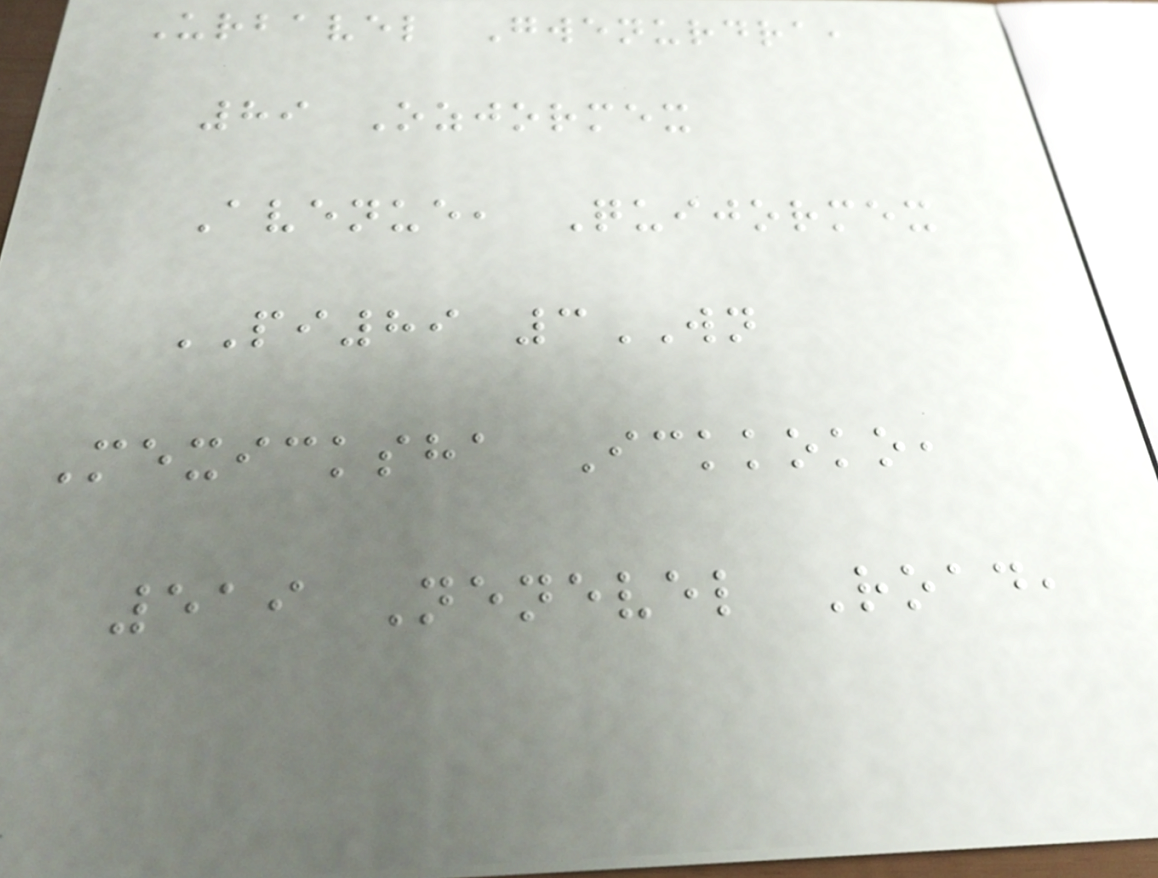Urbavel Gwenurdra,
89 Ozjormex
Avenue, Quijormex
PI89 3WN
Mexicksha Ickkoko,
519 Nenevel Road,
